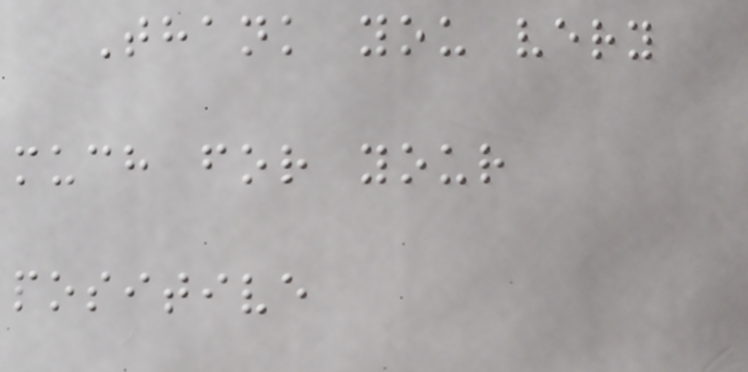Thank you very
much for your
positive
